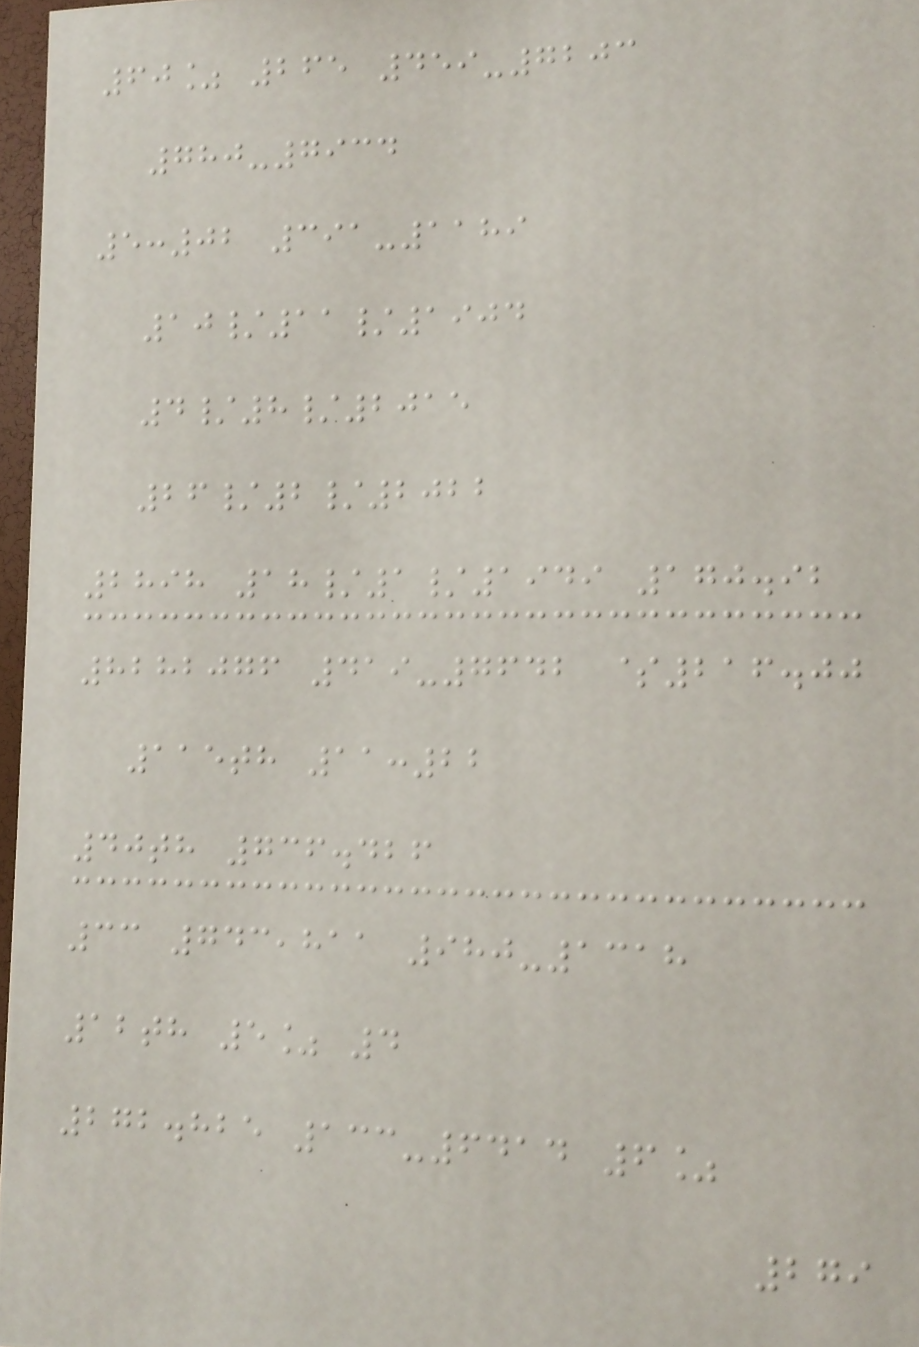60% 265 459-7203
780-7934
5:02 391-1189
10/11/1904
4/8/2015
26/2/2022
2898 18/1/1949 170.92
8282076 419-7642 $216.00
115th 11:22
40th 736.426
33 743,811 980-1318
12th 5% 4
272.825 133-6414 6%
279
